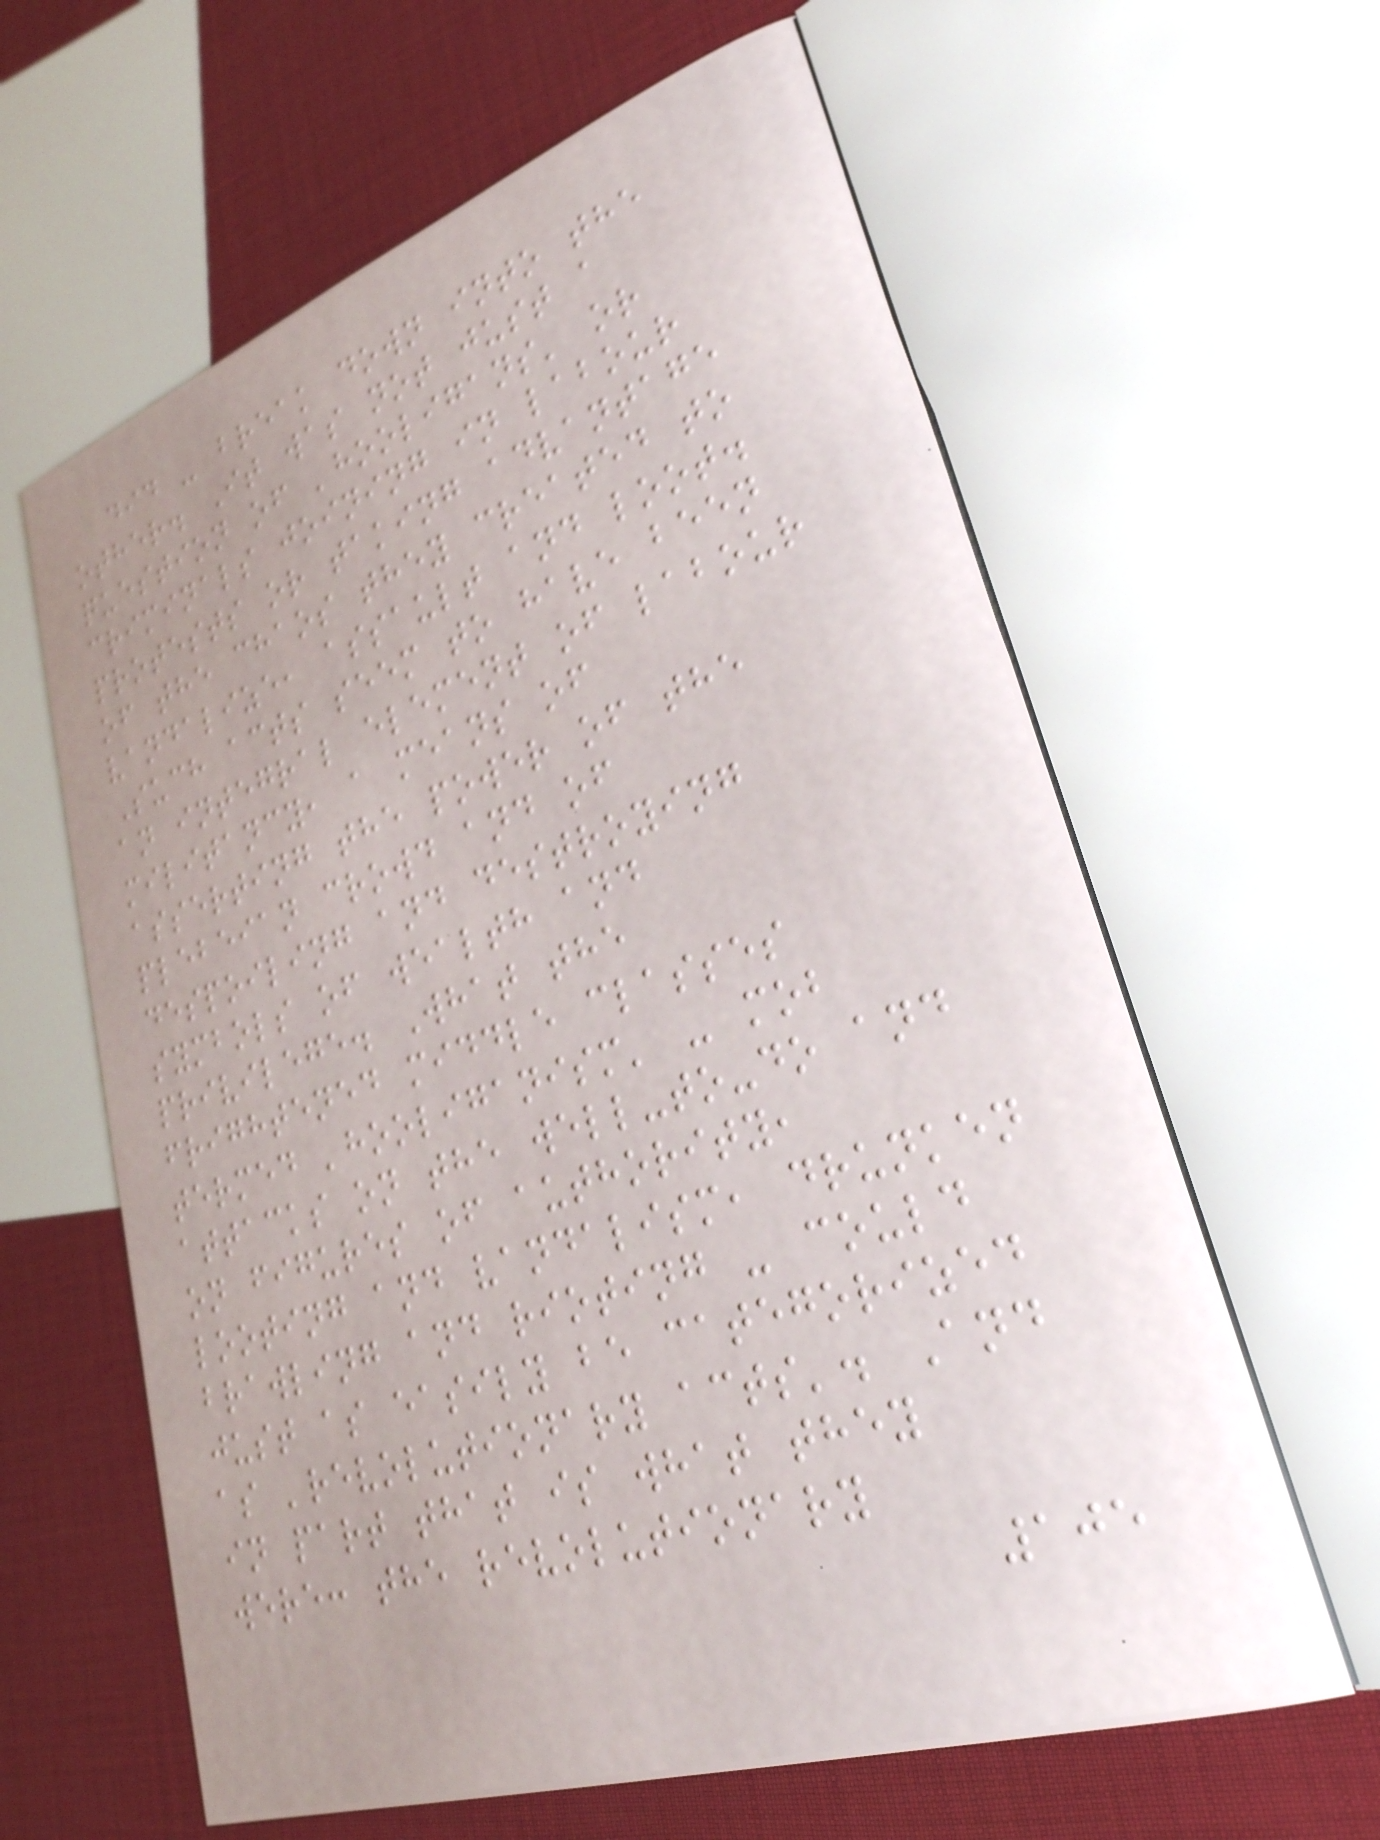did - break down into the
other. It was not just a
question of 'hooligans' or
criminals joining in labour
protests or taking advantage
of the chaos they created to
vandalize, assault and loot.
Such acts seem to have been
an integral element of labour
militancy, a means of
asserting the power of the
plebeian crowd and of
despoiling and destroying
symbols of wealth and
privilege. What the
frightened middle classes
termed 'hooliganism' - mob
attacks on the well-to-do and
on figures of authority,
looting and vandalism, drunken
brawling and rioting - could
just as easily be categorized
as 'revolutionary acts'. And
in part that is what they
were: the revolutionary
105
